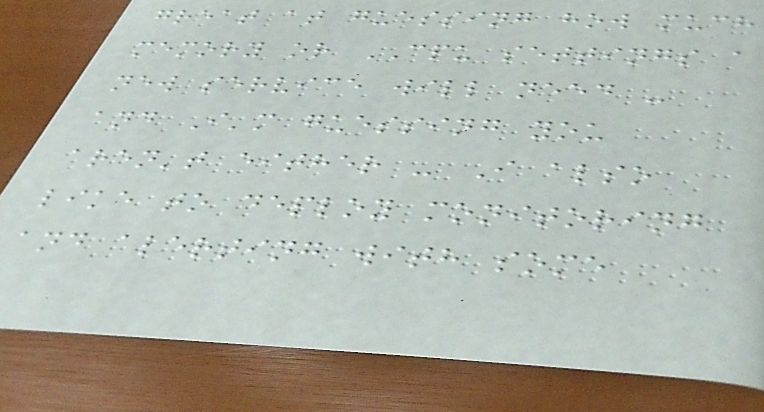great at guessing how much
memory or CPU settings a
new service will need -
and I'm guessing you
aren't either - I also
like to deploy monitoring
and alerting with some
